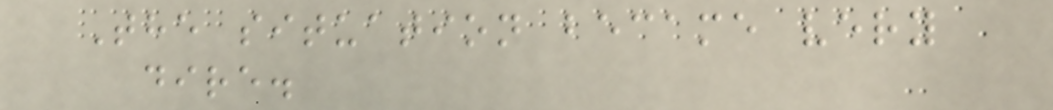The situation became very
dire.
